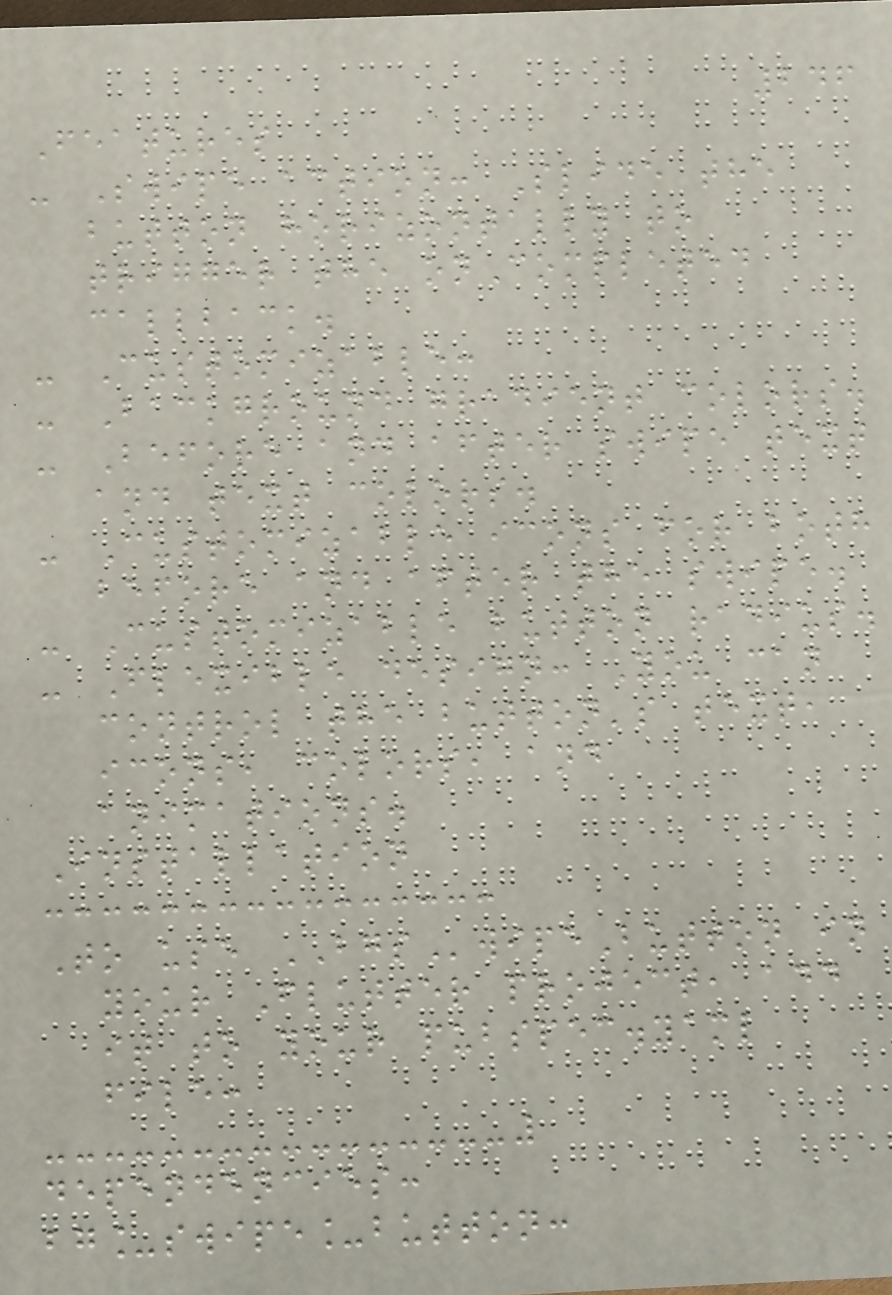246
Features
- Swipe action: Slide the
button horizontally to
trigger the onCompleted
callback.
- Customizable:
- Background gradient colors.
- Before and after swipe text
and text colors.
- Customizable icons for both
before and after the swipe.
- Customizable button radius.
- Flexible design: You can
control the button's text,
icons, colors, and
animations.
Installation
To use BGSwipeButton in
your Flutter project, add
it to your pubspec.yaml
file:
dependencies:
bg_swipe_button:
